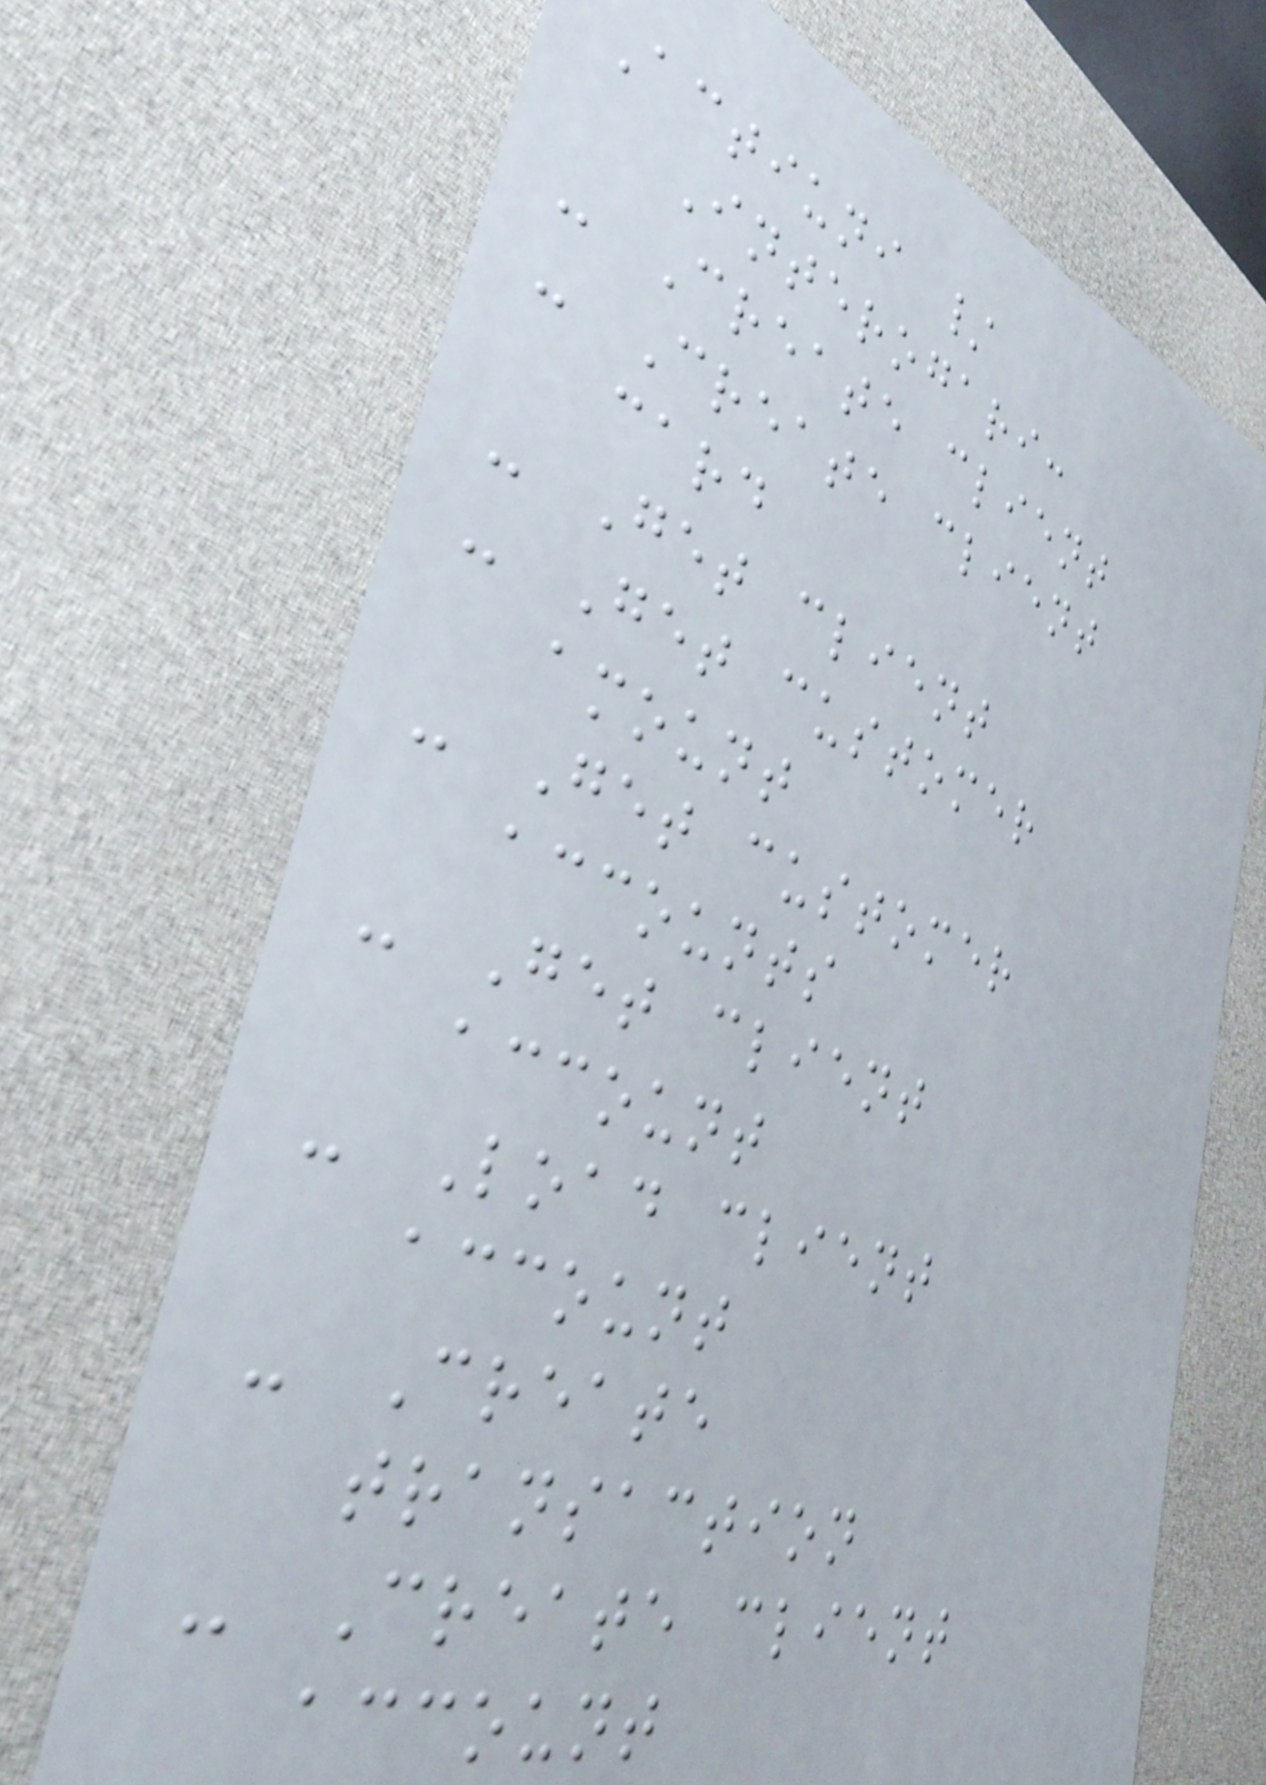Actiuni /
Interogari:
- Create client
- Create client
card
- Get client
- Get customer
amount
- Get customer
accounts
- Get client
account
- Load client
account
- Create
transaction
- Create client
account
